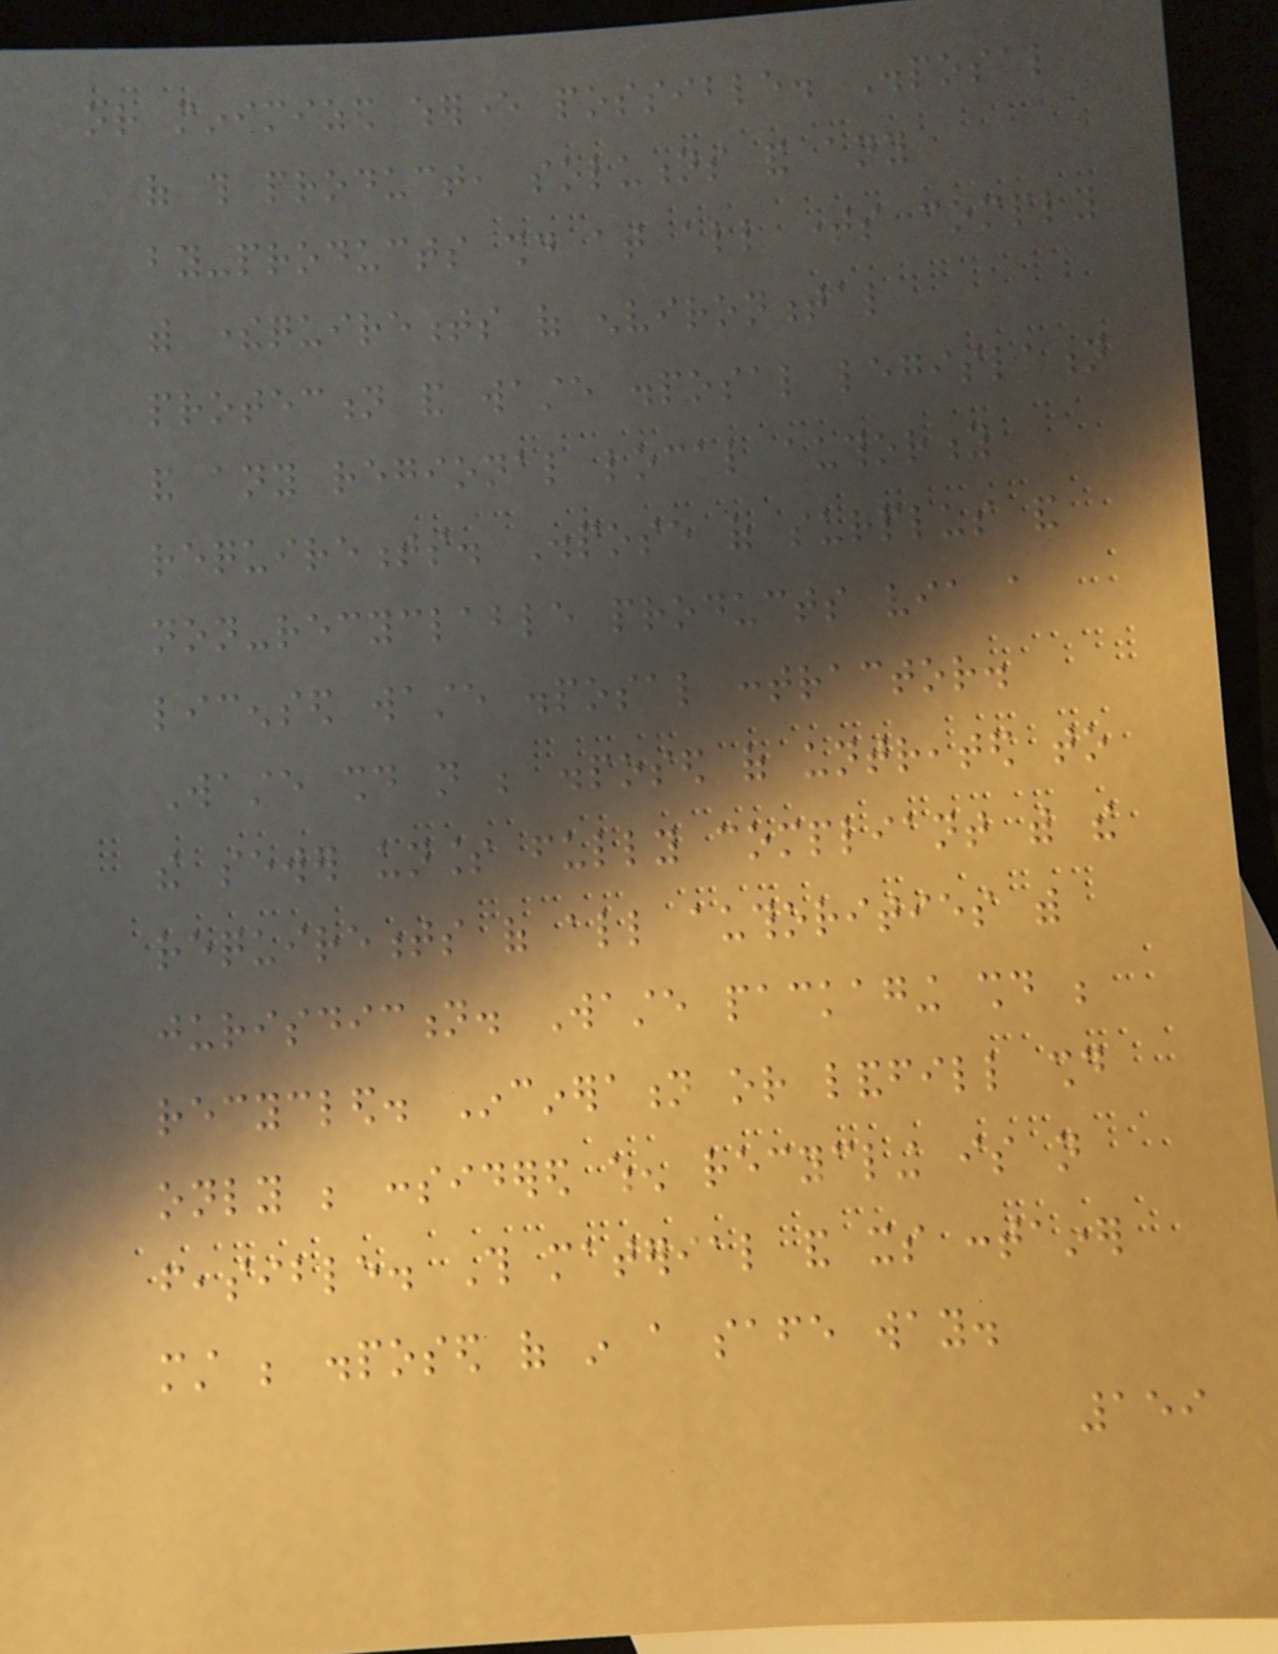or minimized wherever possible. Disposal
of this product, solutions and any
by-products should at all times comply
with therequirements of environmental
protection and waste disposal legislation
and any regional local authority
requirements. Dispose of surplus and
non-recyclable products via a
licensed waste disposal contractor.
Waste should not be disposed of untreated to
the sewer unless fully compliant with the
requirements of all authorities with
jurisdiction. Waste packaging should be
recycled. Incineration or landfill should
only be considered when recycling is not
feasible. This material and its container
must be disposed of in a safe way.
159
